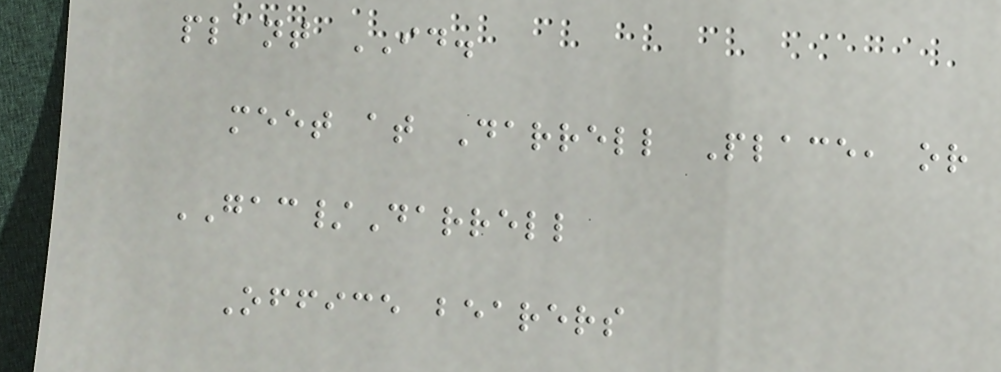plant ID.
meet at Darrell Place, or
GAC/Darrell
Office bearers
